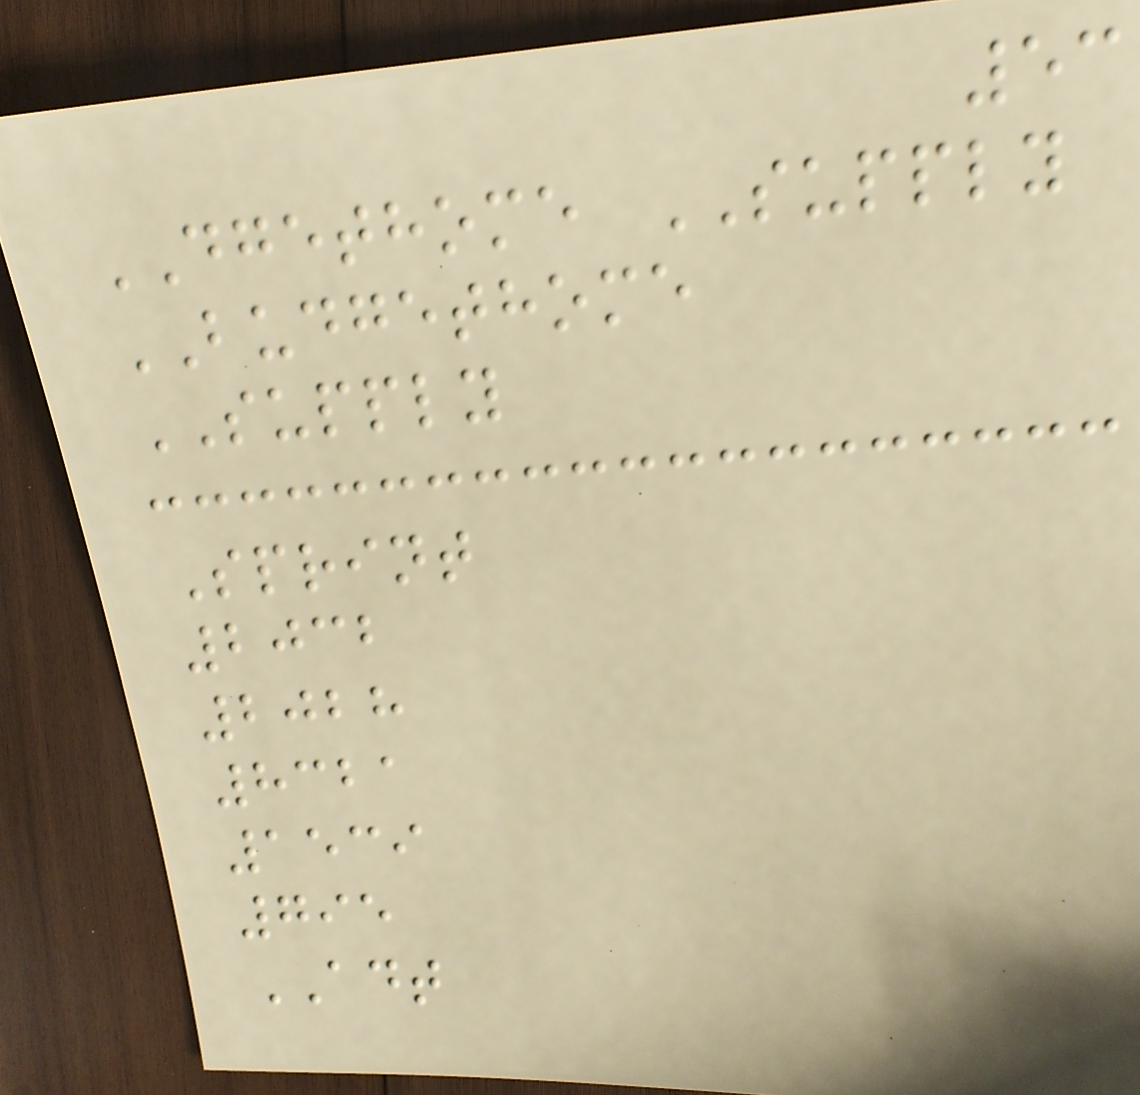53
DGETHOME SUPPLY
BUDGETHOME
SUPPLY
Sprint
2032
2028
8321
1539
795
ADT
